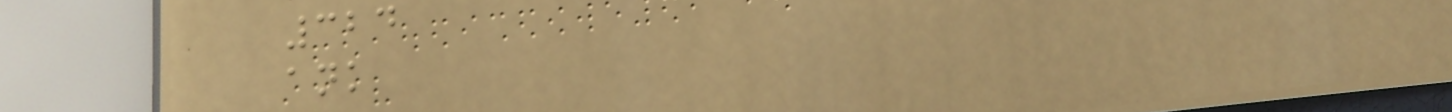324
ank
